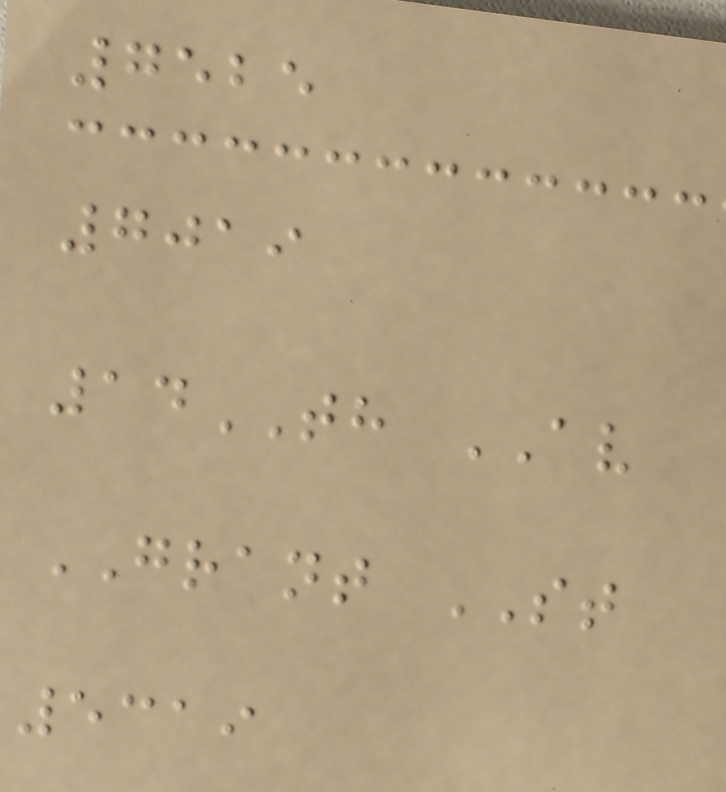7525
7019
14TH AV
GRANT ST
5319
